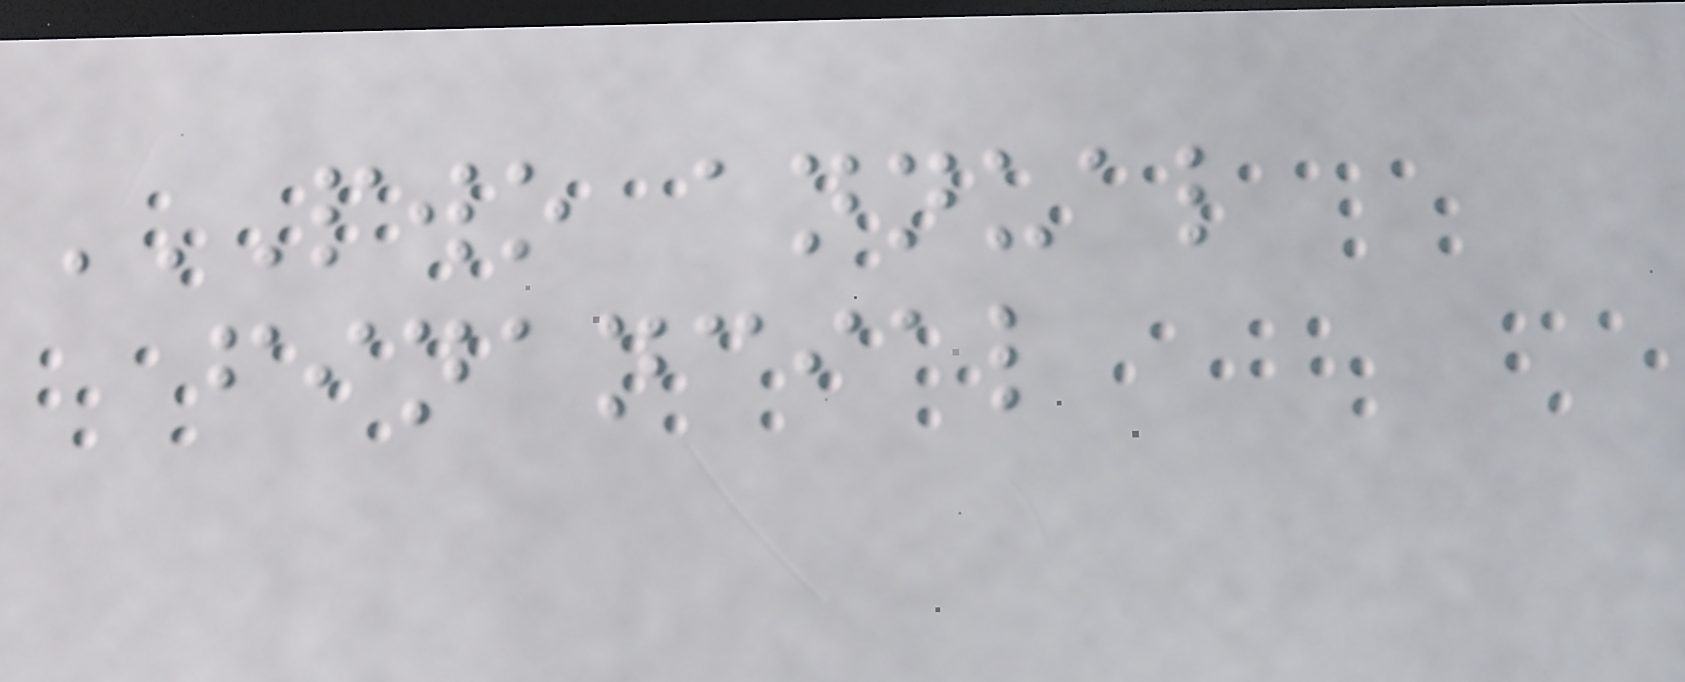PWO ANNUAL
FINANCIAL
